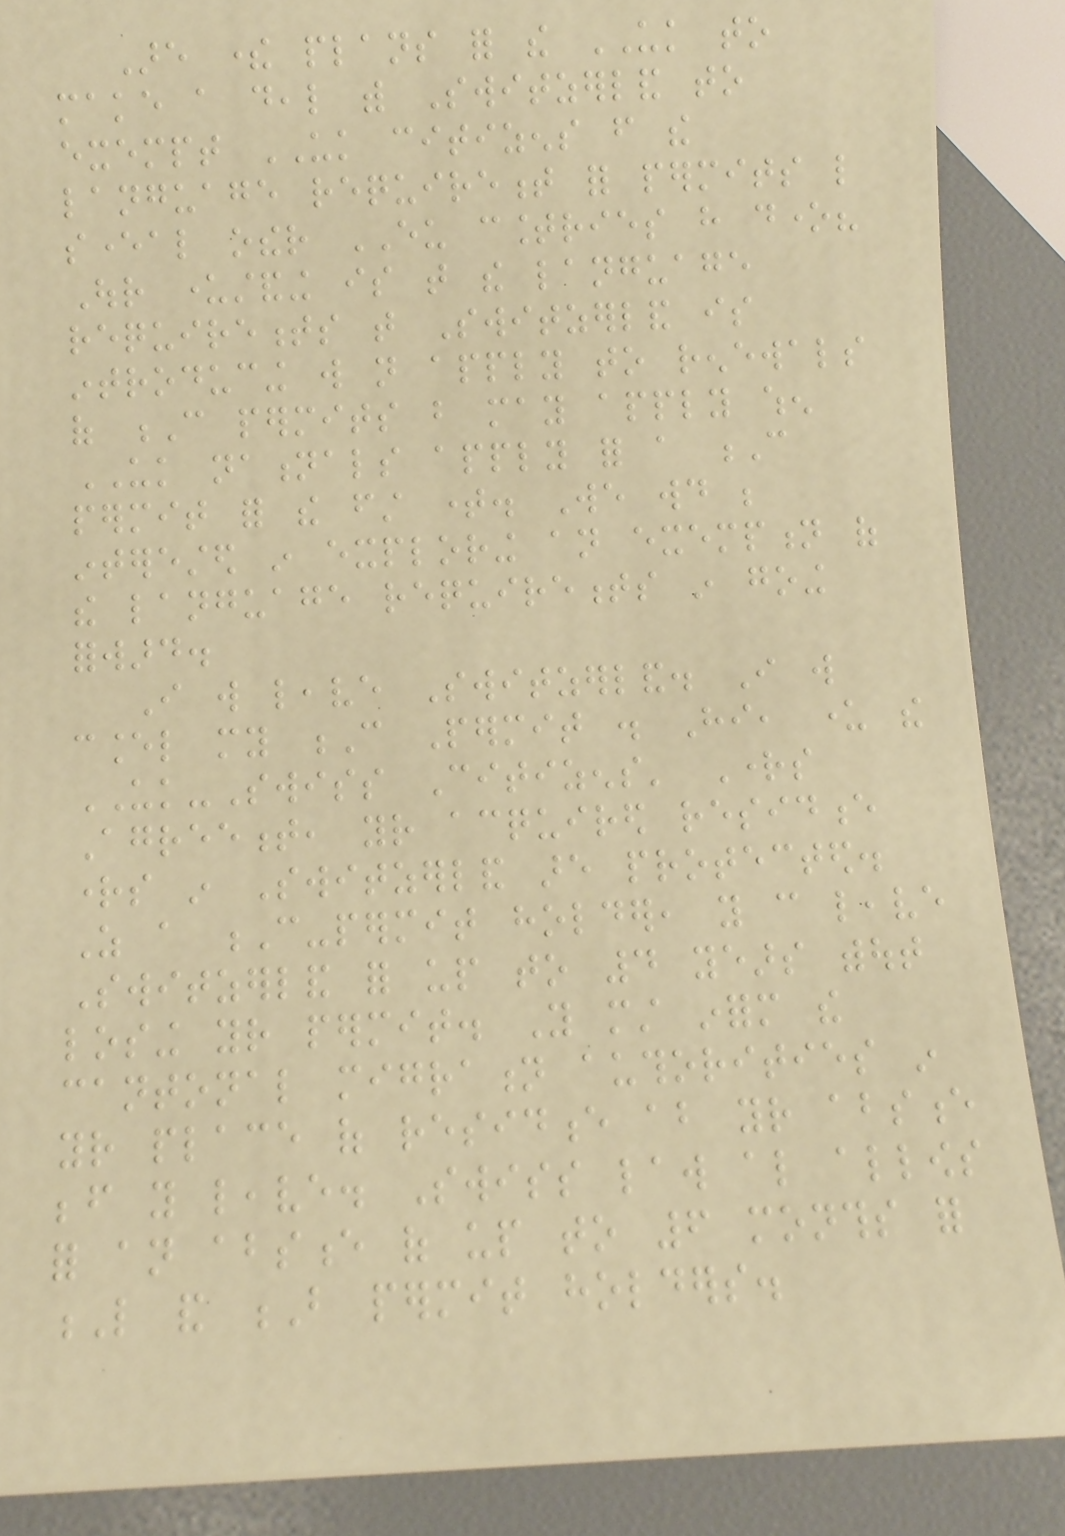Are there plans for the UK to
make a deal with Switzerland to
exempt UK citizens from the
language requirement for permits like
several other EU countries have done?
Our understanding is that the language
requirements that Switzerland is
introducing will not apply to renewals
of C permits but may apply when
UK nationals apply for a C
permit for the first time. We would be
interested in exploring an exemption of
the language requirements in going
forward.
I will leave Switzerland. I will
cancel my C Permit . Hi, under the
UK-Swiss Citizens' Rights
Agreement, your acquired residence
rights in Switzerland are protected.
As a C-permit holder, you can leave
Switzerland for up to 4 years without
losing your permit. You must inform the
cantonal migration authorities in
your place of residence about your absence
before you leave. Swiss law also allows
for an absence of up to 6 months for
L and B permit holders.
